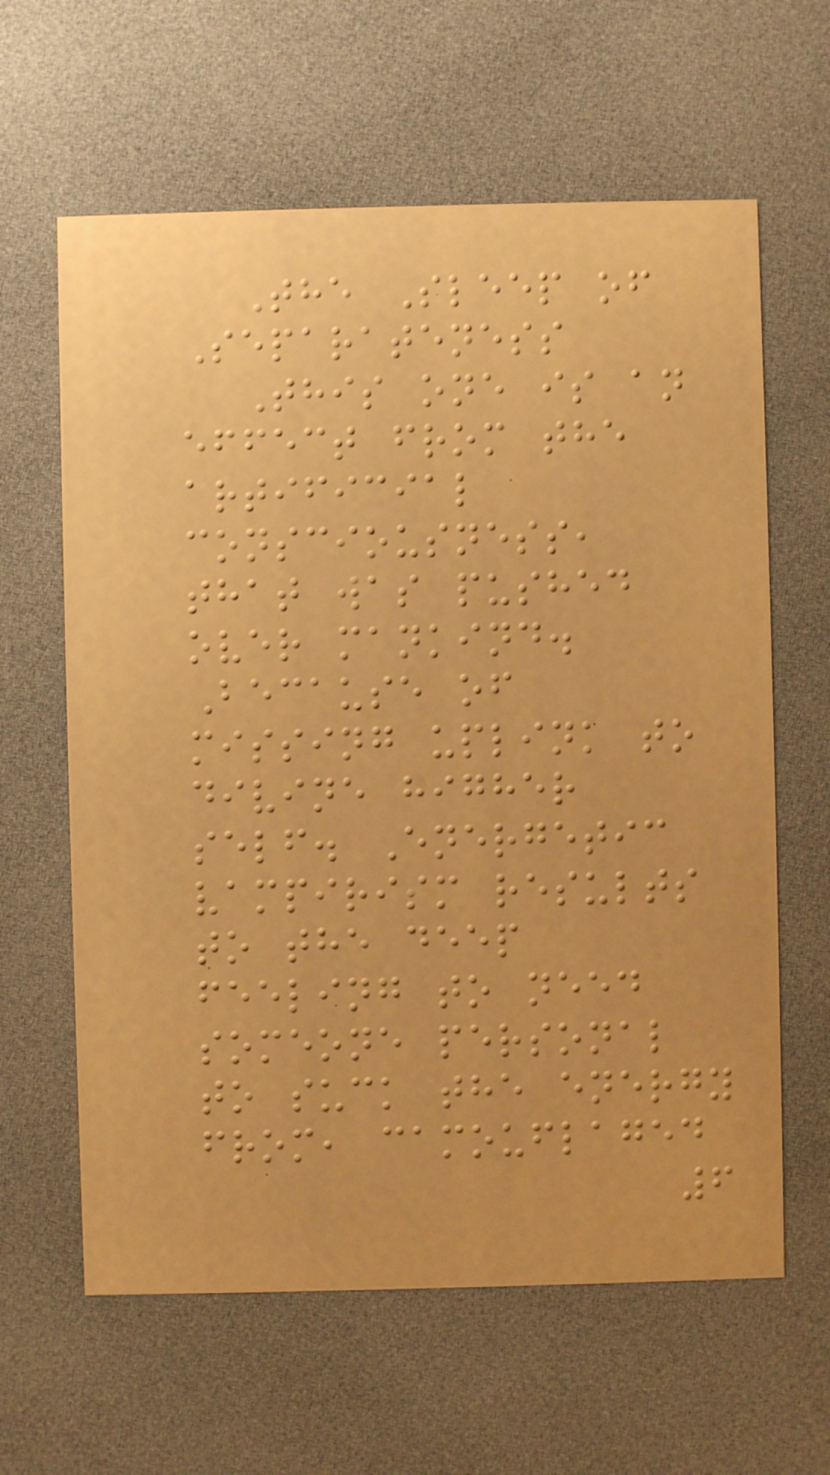The Sleep of
Separateness
This one is an
effect from the
artificial
consciousness,
that was pushed
over mankind.
Because of
missing uplink to
divine higher
self. Energetic
vampirism results
to the deep
feeling to need
someone personal
to suck the energy
from, camouflaged
6
